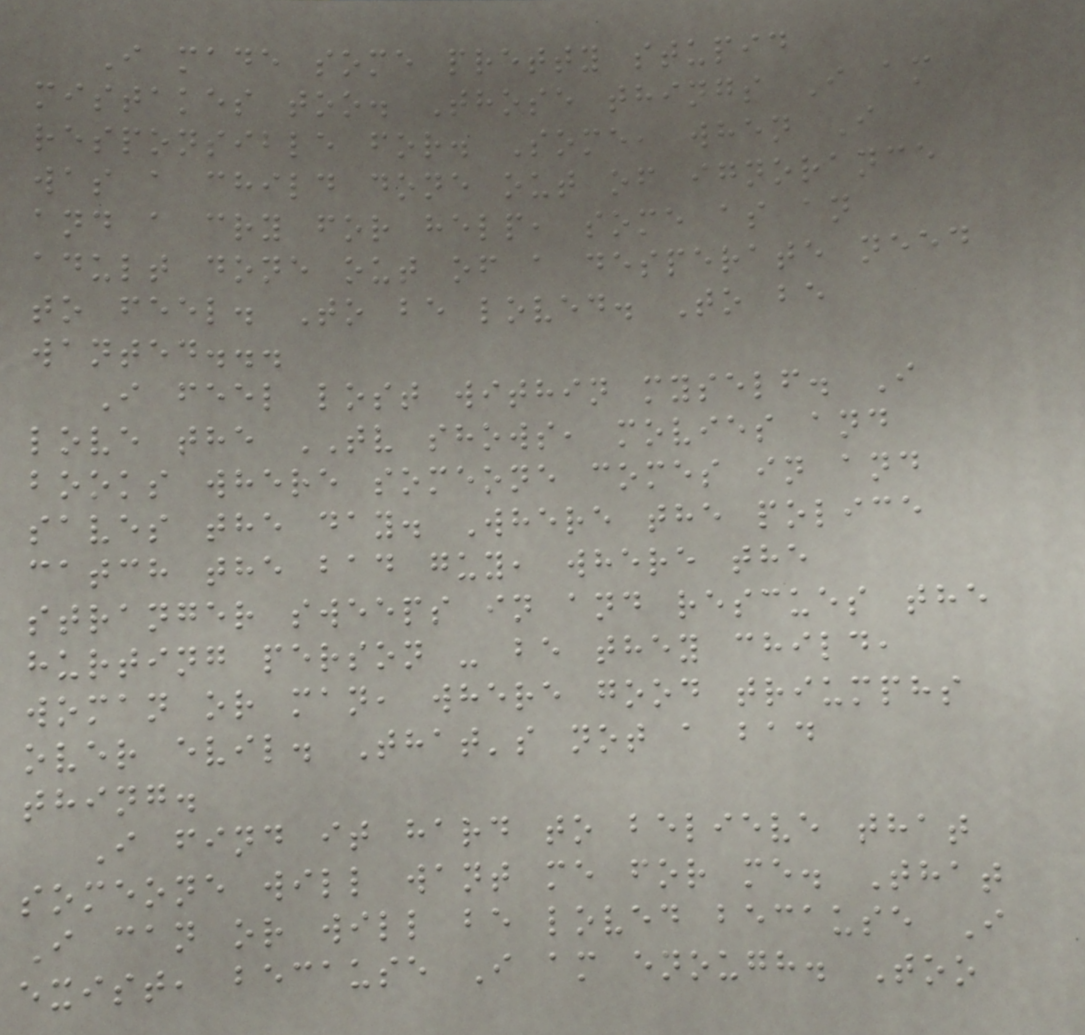I made some pretty stupid
mistakes too. Those things I am
responsible for. Some, when I
was a child done out of ignorance
and a cry for help, some as an
adult done out of a desperate need
to feel. To be loved. To be
wanted...
I feel lost within myself. I
love the TV shows, movies and
books where someone comes in and
saves the day. Where the police
catch the bad guy, where the
stranger sweeps in and rescues the
hurting person - be they child,
woman or man, where good triumphs
over evil. That's not a bad
thing.
I find it hard to believe that
someone will want me for me. That
I can or will be loved because I
exist, because I am enough. Too
